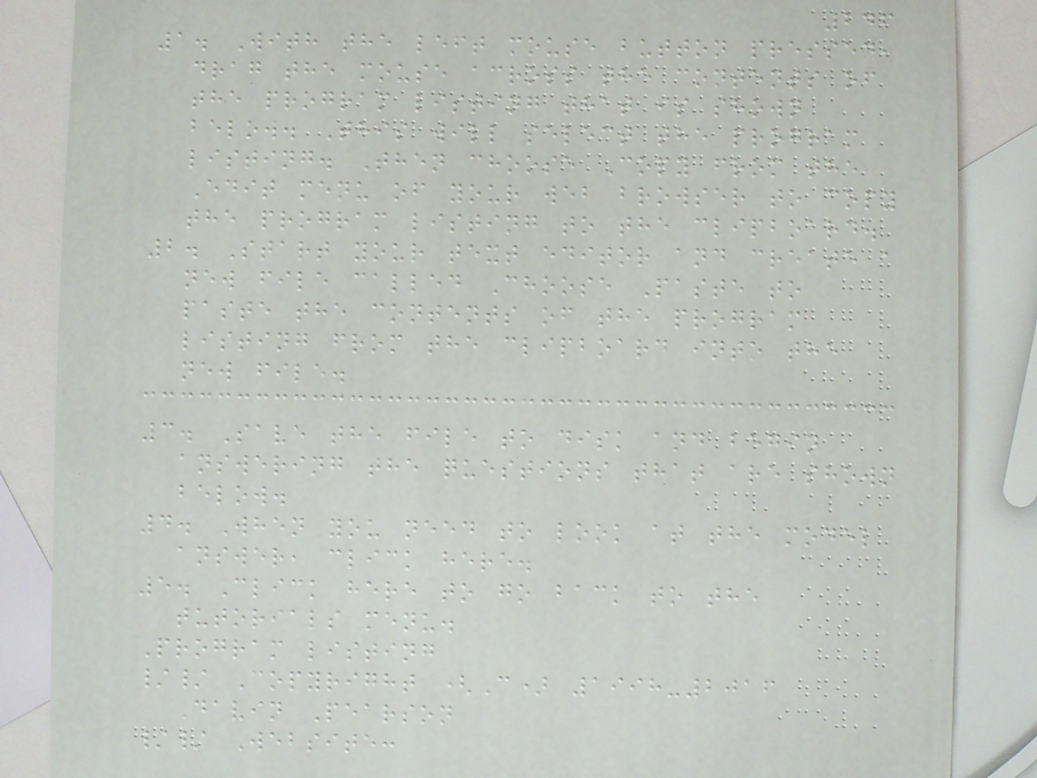246
1. With the left mouse button pressed,
drag the mouse across the contents of
the program listing that is shown
below. This will select the program
listing. Then choose Copy from the
Edit menu of your web browser to copy
the program listing to the clipboard.
2. Start your text editor and create a
new file called Choose Paste to
paste the contents of the program
listing from the clipboard into the
new file.
3. Save the file to disk and begin
answering the questions that are shown
below.
4. When you need to look at the model
answer, click here.
5. Click here to go back to the
tutorials menu.
Program listing
// Copyright (C) 1998-2016
Davin Pearson
// Website:
